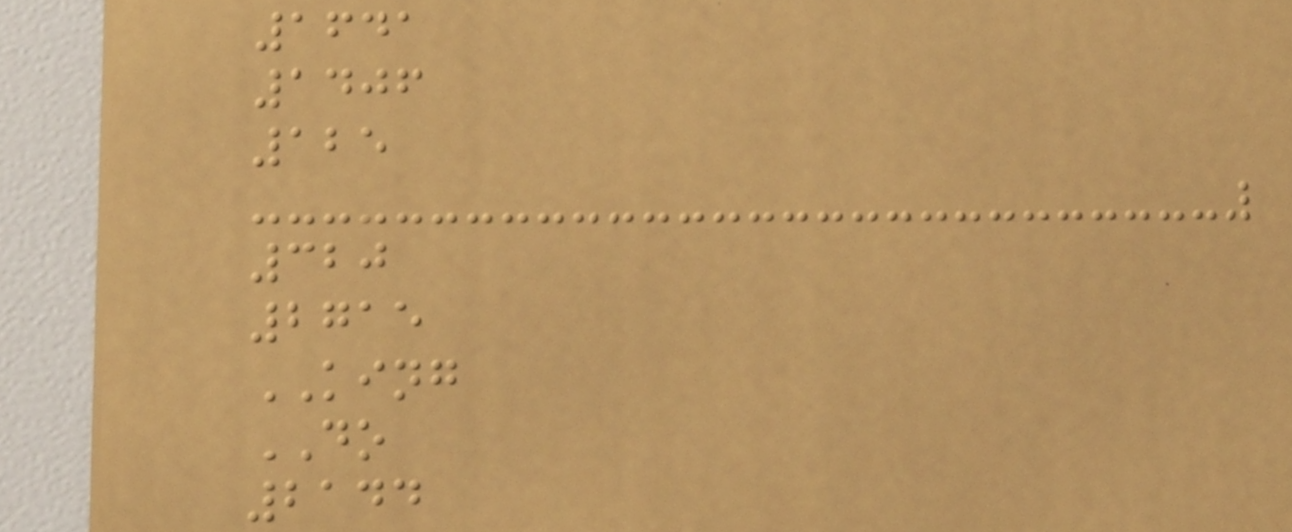1641
1406
125
320
2715
KING
DO
2144
